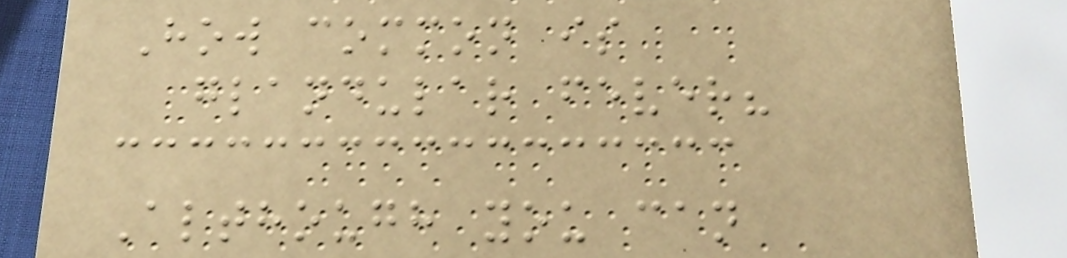How common is
glandular fever?
Although you can
